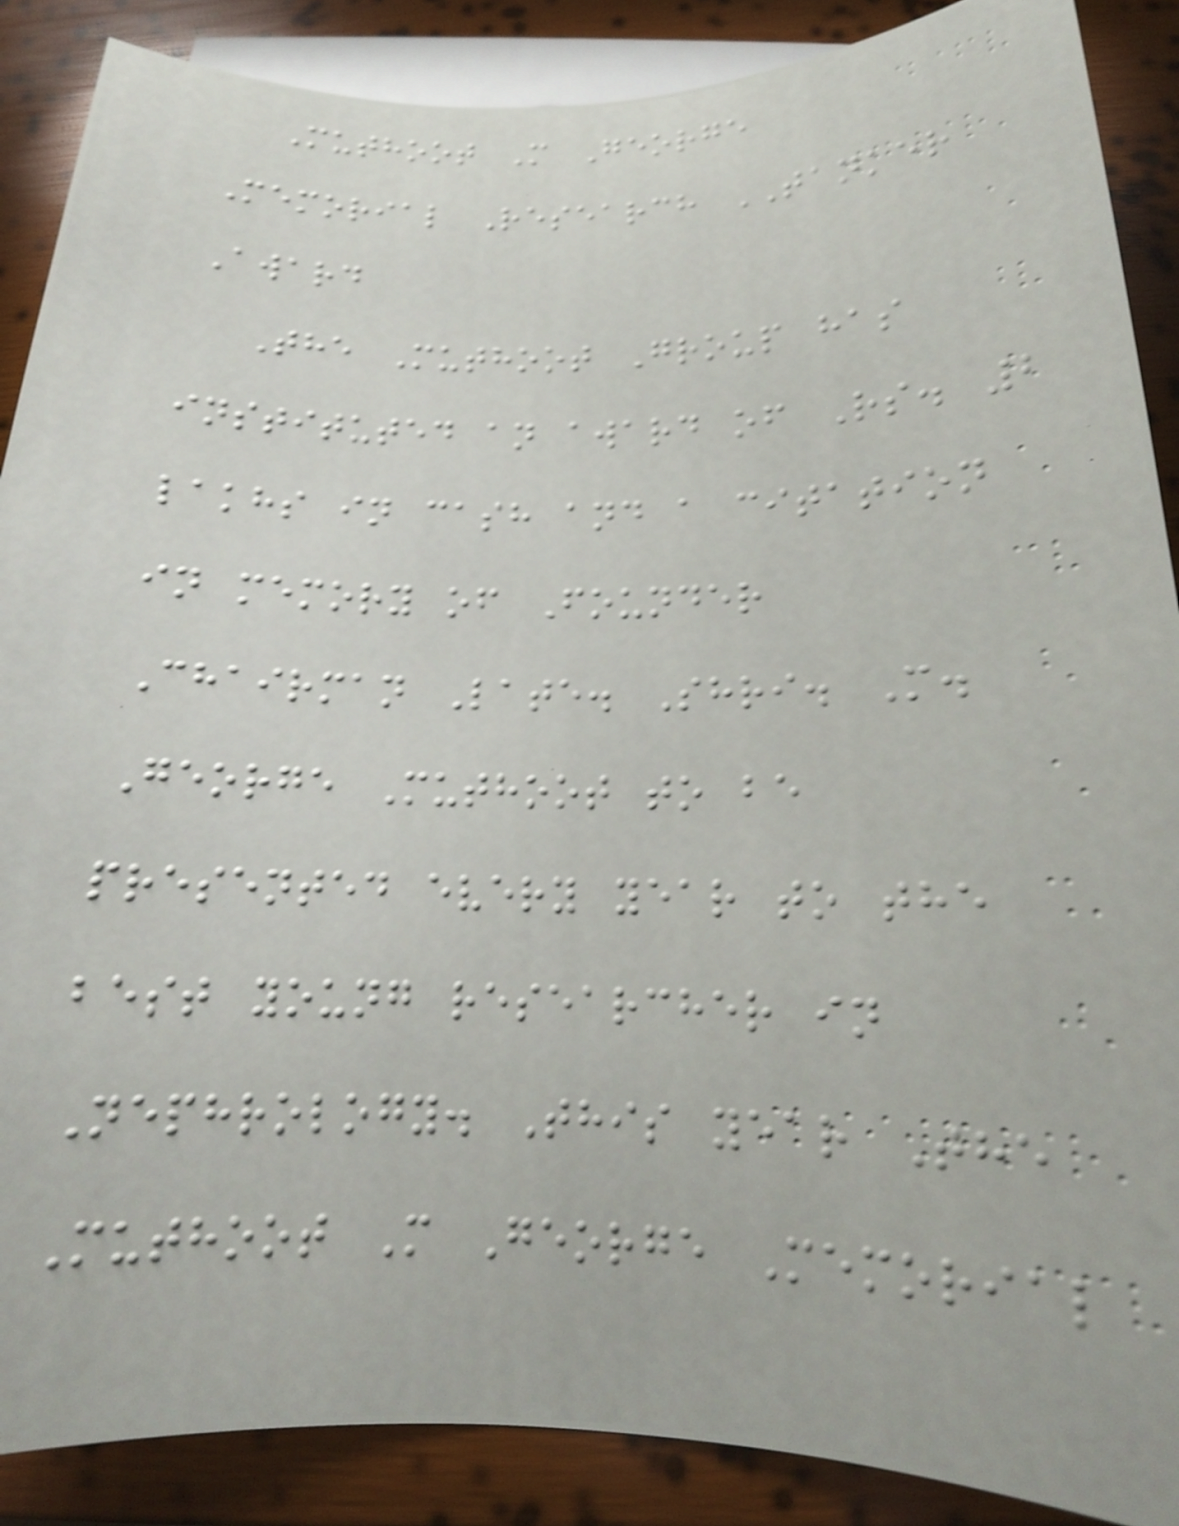Muthoot M George
Memorial Research TANKER
Award
The Muthoot Group has
instituted an award of Rs. 2
lakhs in cash and a citation
in memory of Founder
Chairman Late. Shri. M.
George Muthoot to be
presented every year to the
best young researcher in
Nephrology. This year The
Muthoot M George Memorial
